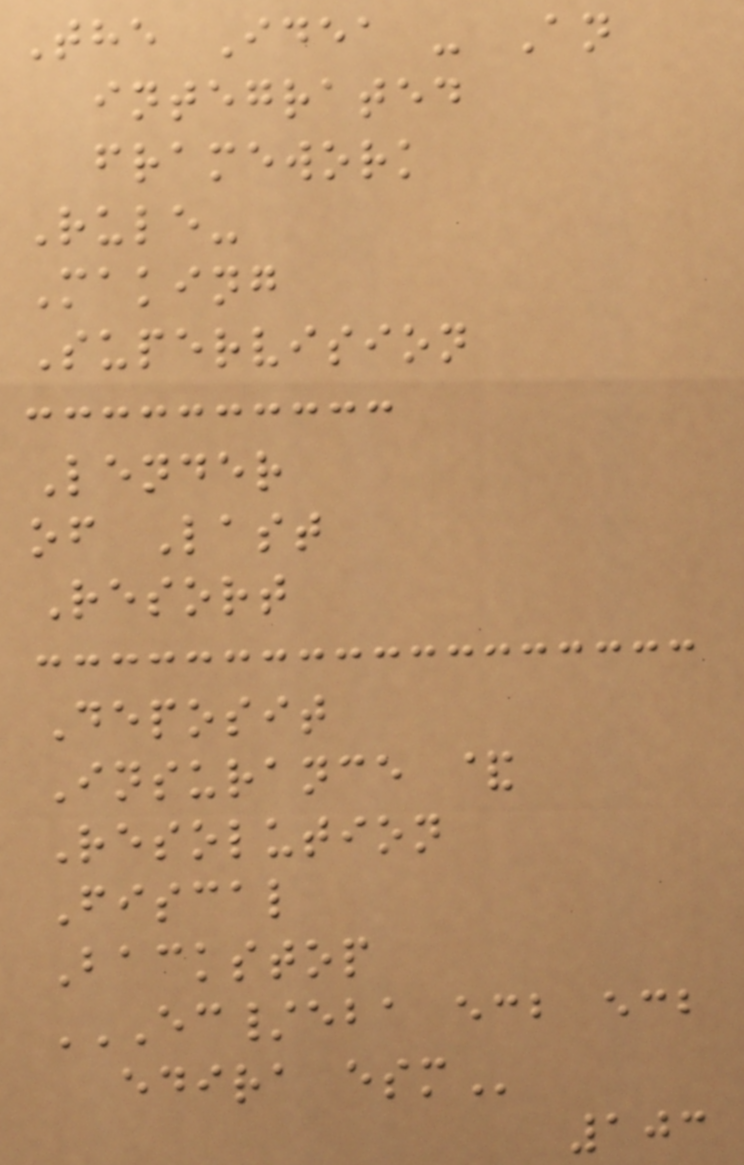The Idea - An
integrated
framework
Rule-
Making
Supervision
Lender
of Last
Resort
Deposit
Insurance &
Resolution
Fiscal
Backstop
EC/EBA ECB ECB
EDIRA ESM
103
